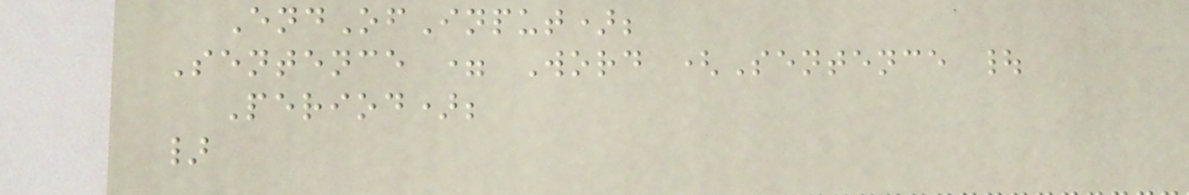EndOfInput);
Sentence = Word (Sentence |
Period);
}
